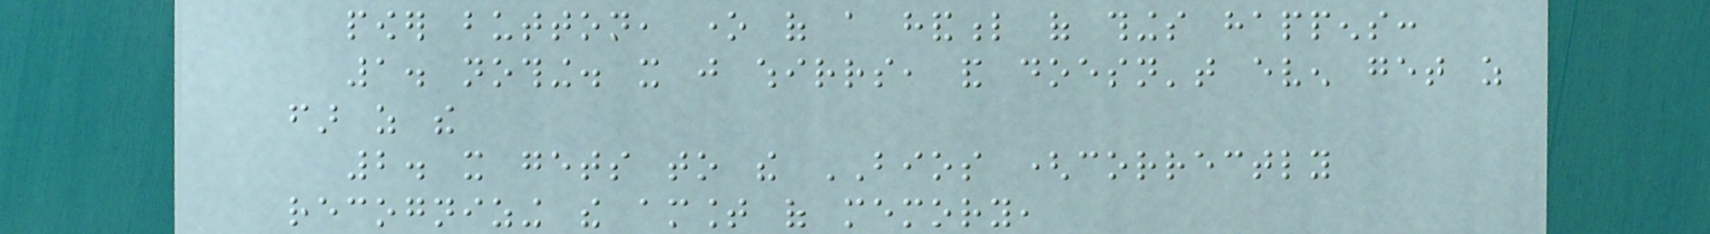power button, one of a handful of things happens:
1. nothing. it just whirrs, and doesn't even get as
far as the
2. it gets to the BIOS (correctly
recognizing the amount of memory,
